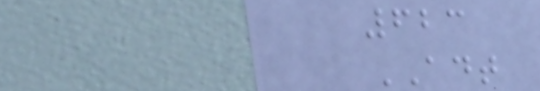623
ADT
